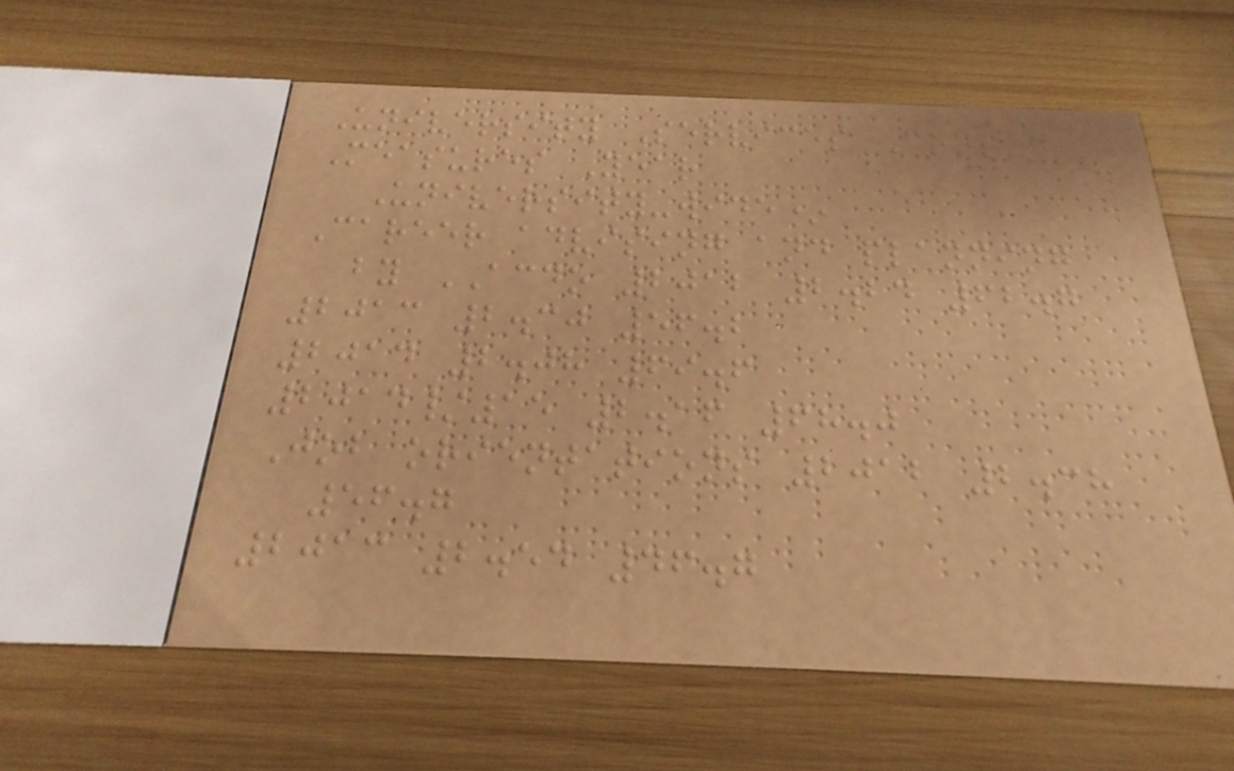University Services Cont'd
Measures Year
University-wide*
Career advising and planning
by ACDO 2012 2.24 62.7
2013 2.30 56.2
2014 2.08 69.6
2014/15 2.16 68.0
Job orientations 2012 2.38
56.7
2013 2.54 46.7
